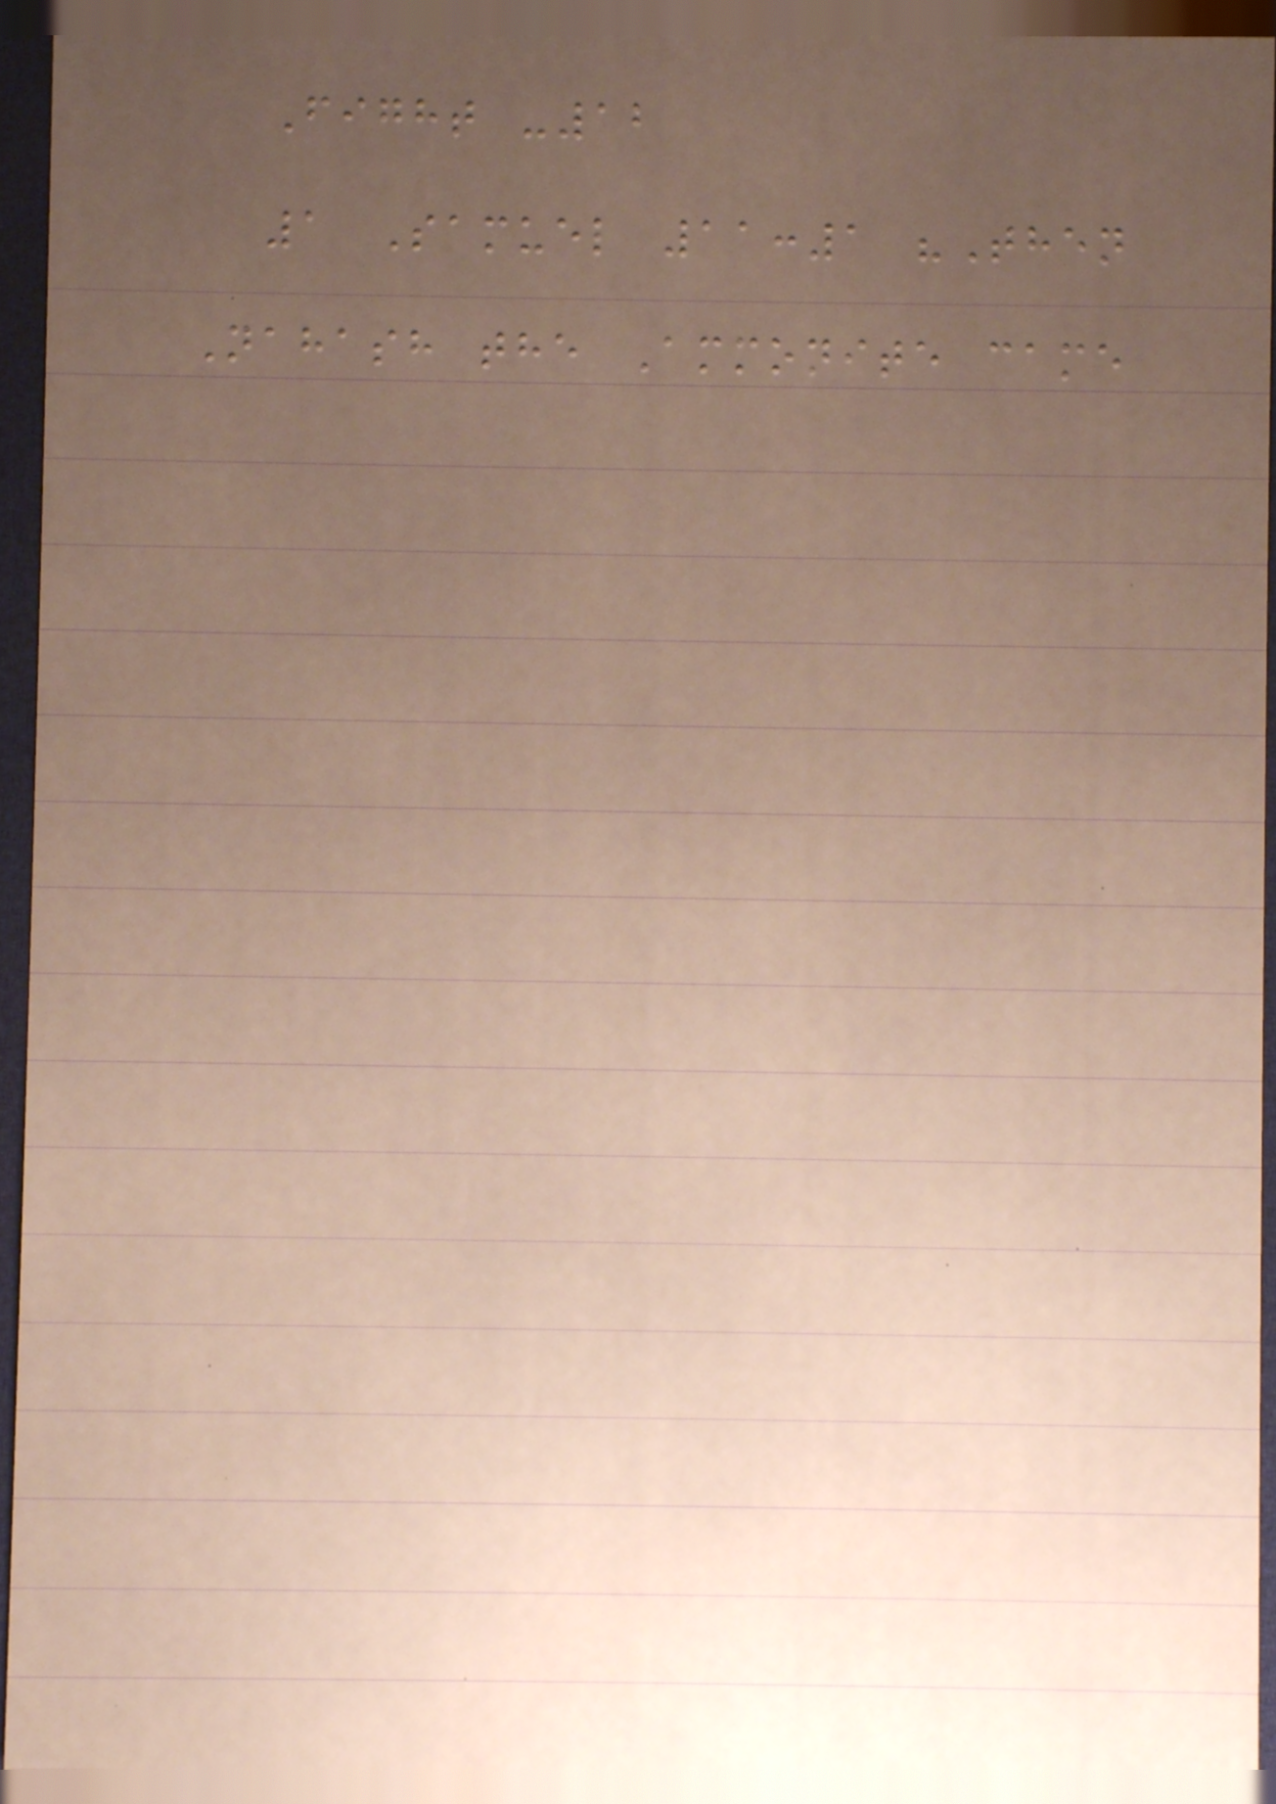Fight -12
1 Samuel 11:1 "Then
Nahash the Ammonite came
